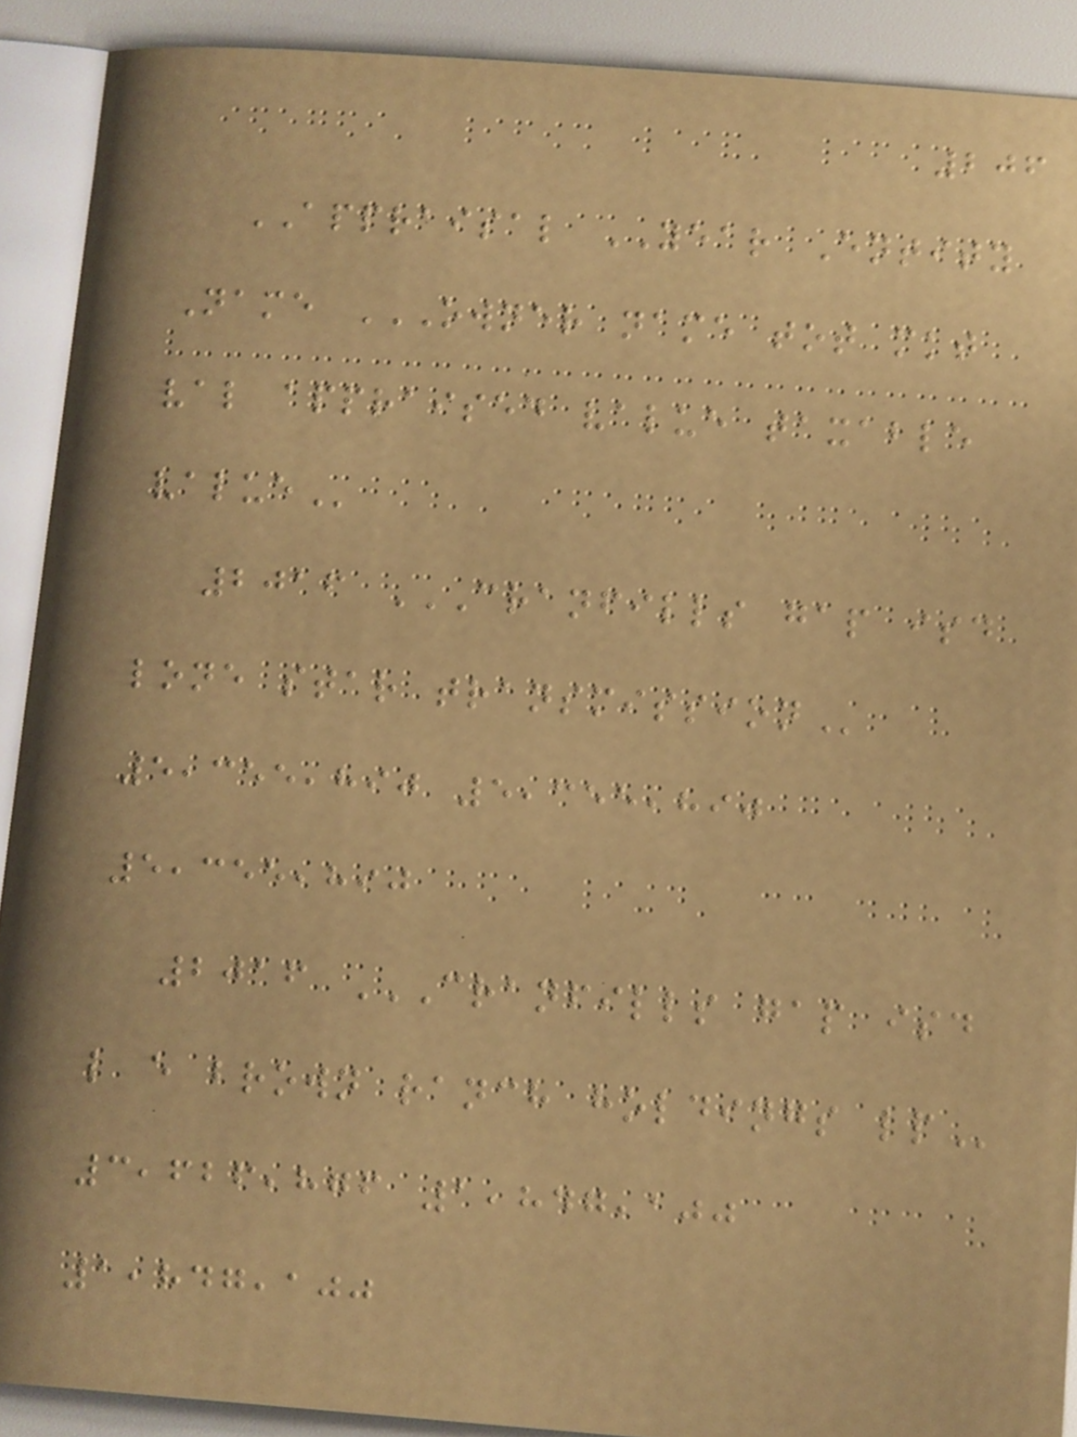206
APPRAISAL YEAR Entity
Name OWNER NAME TOT MKT
VAL APPRAISED VALUE TAXABLE
VALUE
2016 CRANFILLS GAP ISD
LONE STAR TRANSMISSION
5,355,890 5,355,890
5,355,890
2016 CRANFILLS GAP ISD
L E BROWN RANCH HOLDINGS LP
3,626,876 1,847,100
1,847,100
